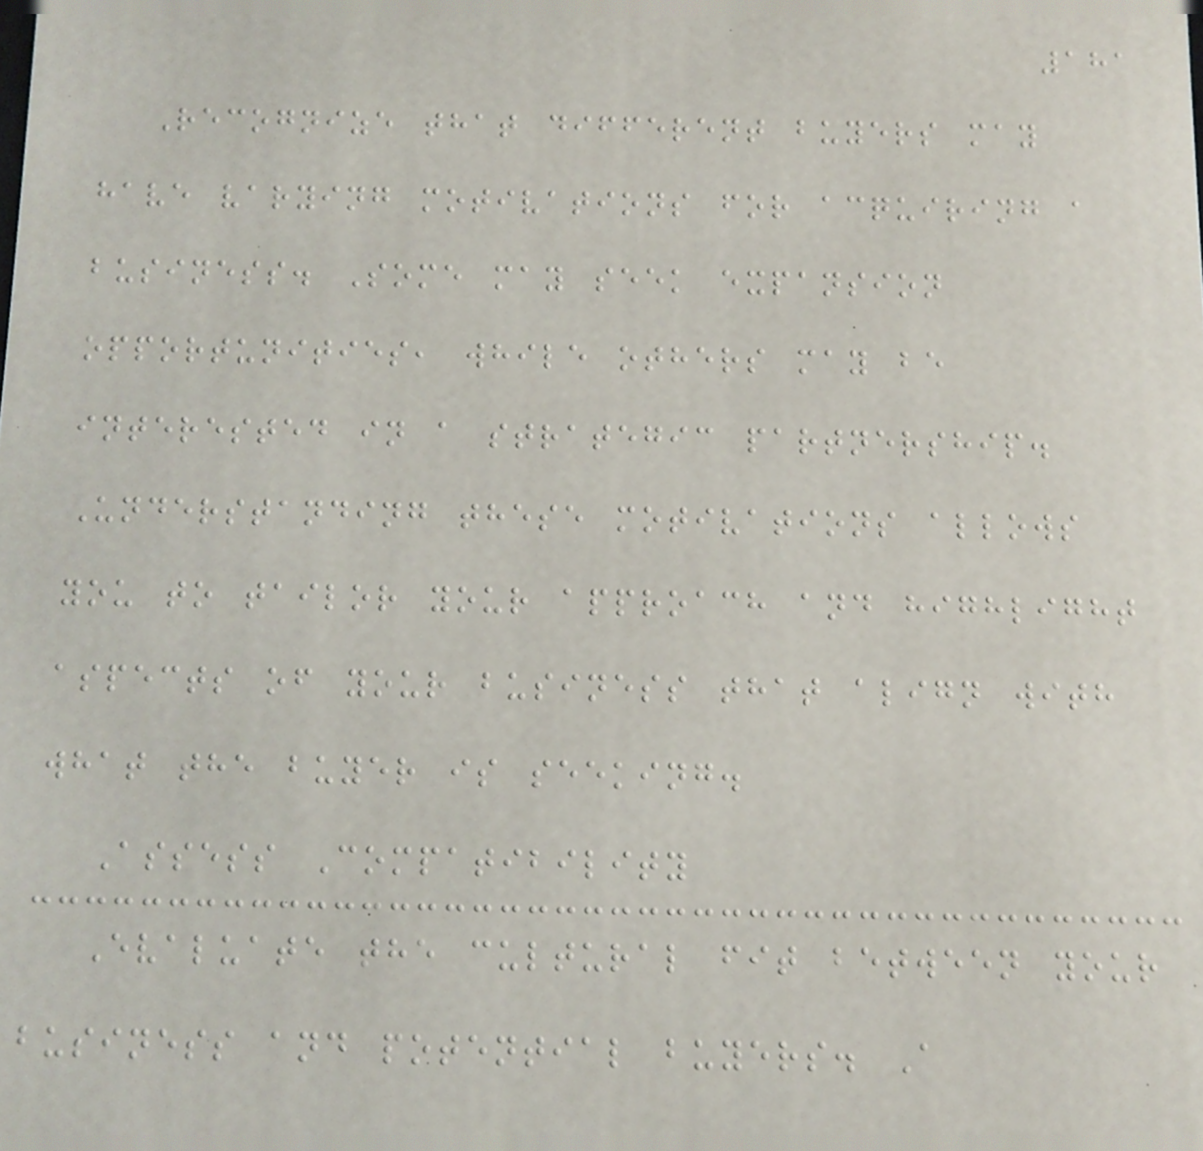181
Recognize that different buyers may
have varying motivations for acquiring a
business. Some may seek expansion
opportunities, while others may be
interested in a strategic partnership.
Understanding these motivations allows
you to tailor your approach and highlight
aspects of your business that align with
what the buyer is seeking.
Assess Compatibility
Evaluate the cultural fit between your
business and potential buyers. A
